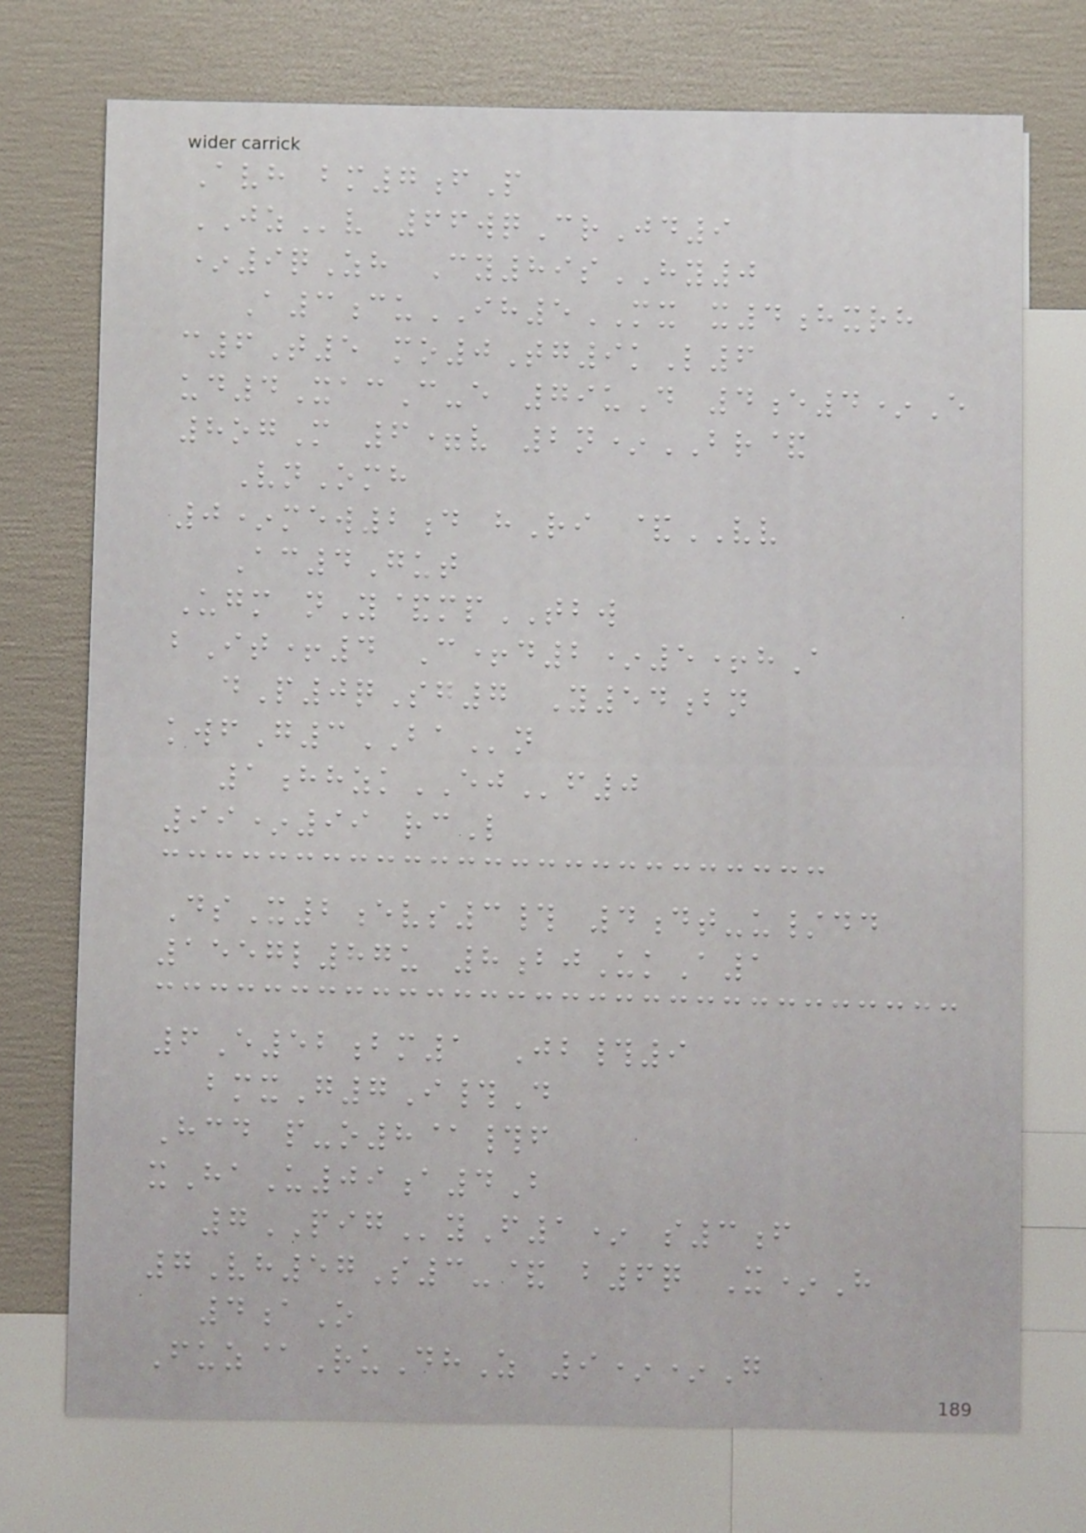Avh bm7fP
JZv 66wqCrJd9
*9qZh Cy89sHY0
A3cuIH5MX x4hxrh
c6T5 mo0Tg9kL6
ud4XacC-e 79uD 4e4*E
8ogM 6=v 2n*BR&
VnOmh
0*mew2d hRi &VV
Ac4Gut
Ugm nY&mpTBW
bIt+4 C+d2*5+hA
dP0qSg7 Y54bn
kwfG3BAn
1hhzkEJf0
99*99 rcL
DsX2evs3# 4dt-u/dd
1557l87u 8bjUkA1
6E52bm1 Jb#9
bmxG7I#D
Hcd p-o8@#f
xHaU09a4B
7PIGyF1* s3f
7Vh57S3-& b6q X*H
4aO
Fuz@RuDhZ 9**G
